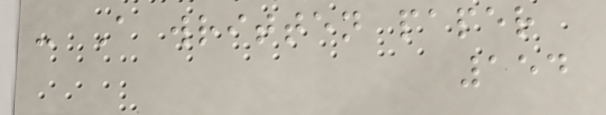- A written paper
154
